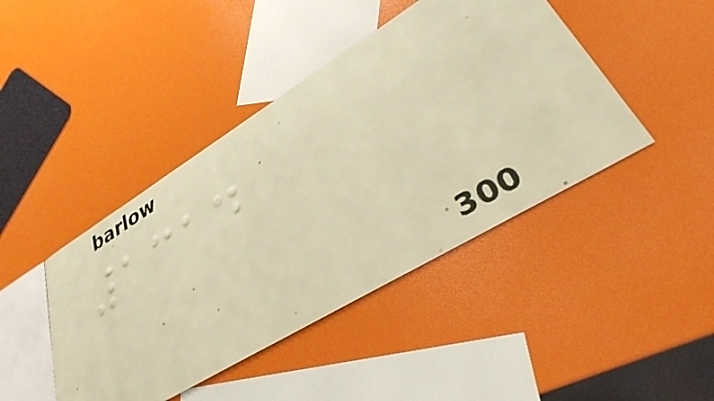1314
